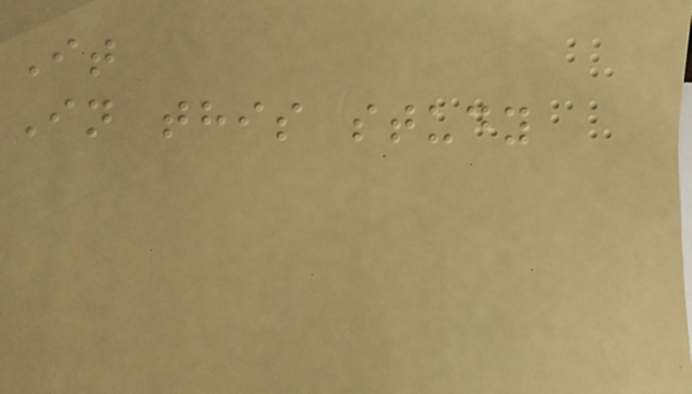It
In this study
